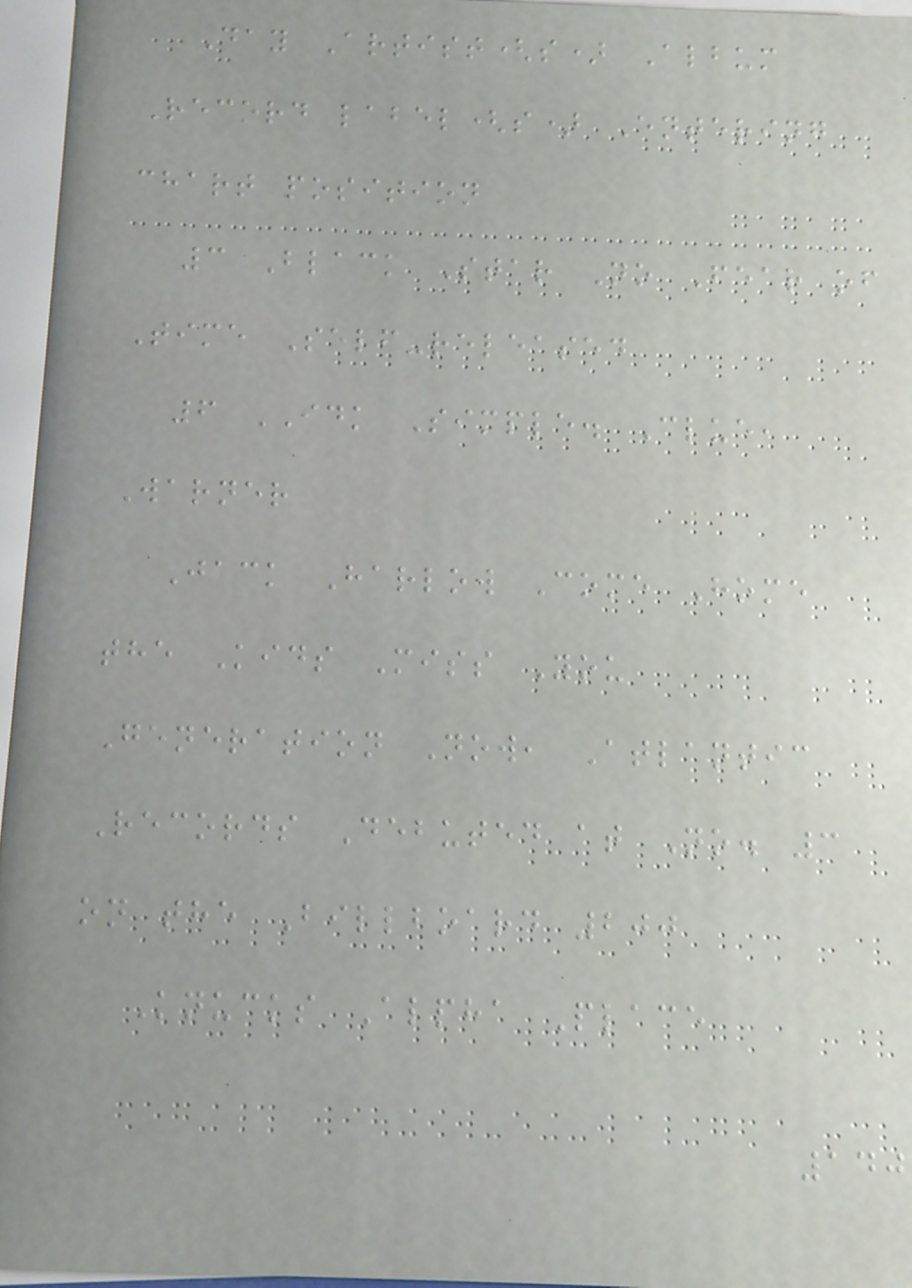Day Artist(s) Album
Record label(s) Entering
chart position
3 Black Star No Fear of
Time Self-released
6 IDK Simple. Clue,
Warner
Jack Harlow Come Home
the Kids Miss You
Generation Now, Atlantic
Records Debuted at No. 3
on the Billboard 200
Knucks Alpha Place
140
